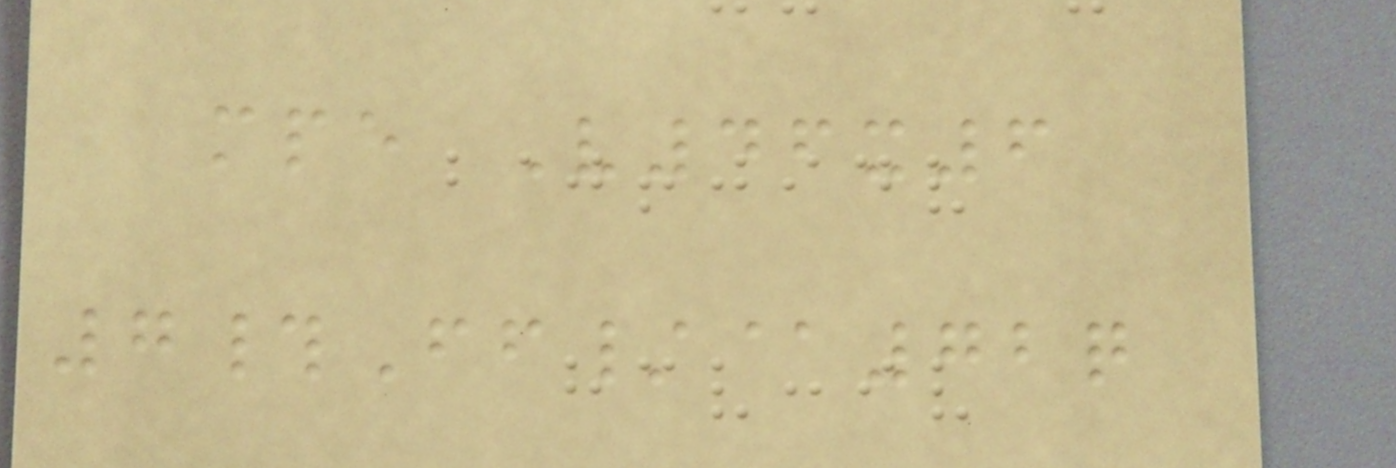mpe V46x6
7#Ff/@72q
